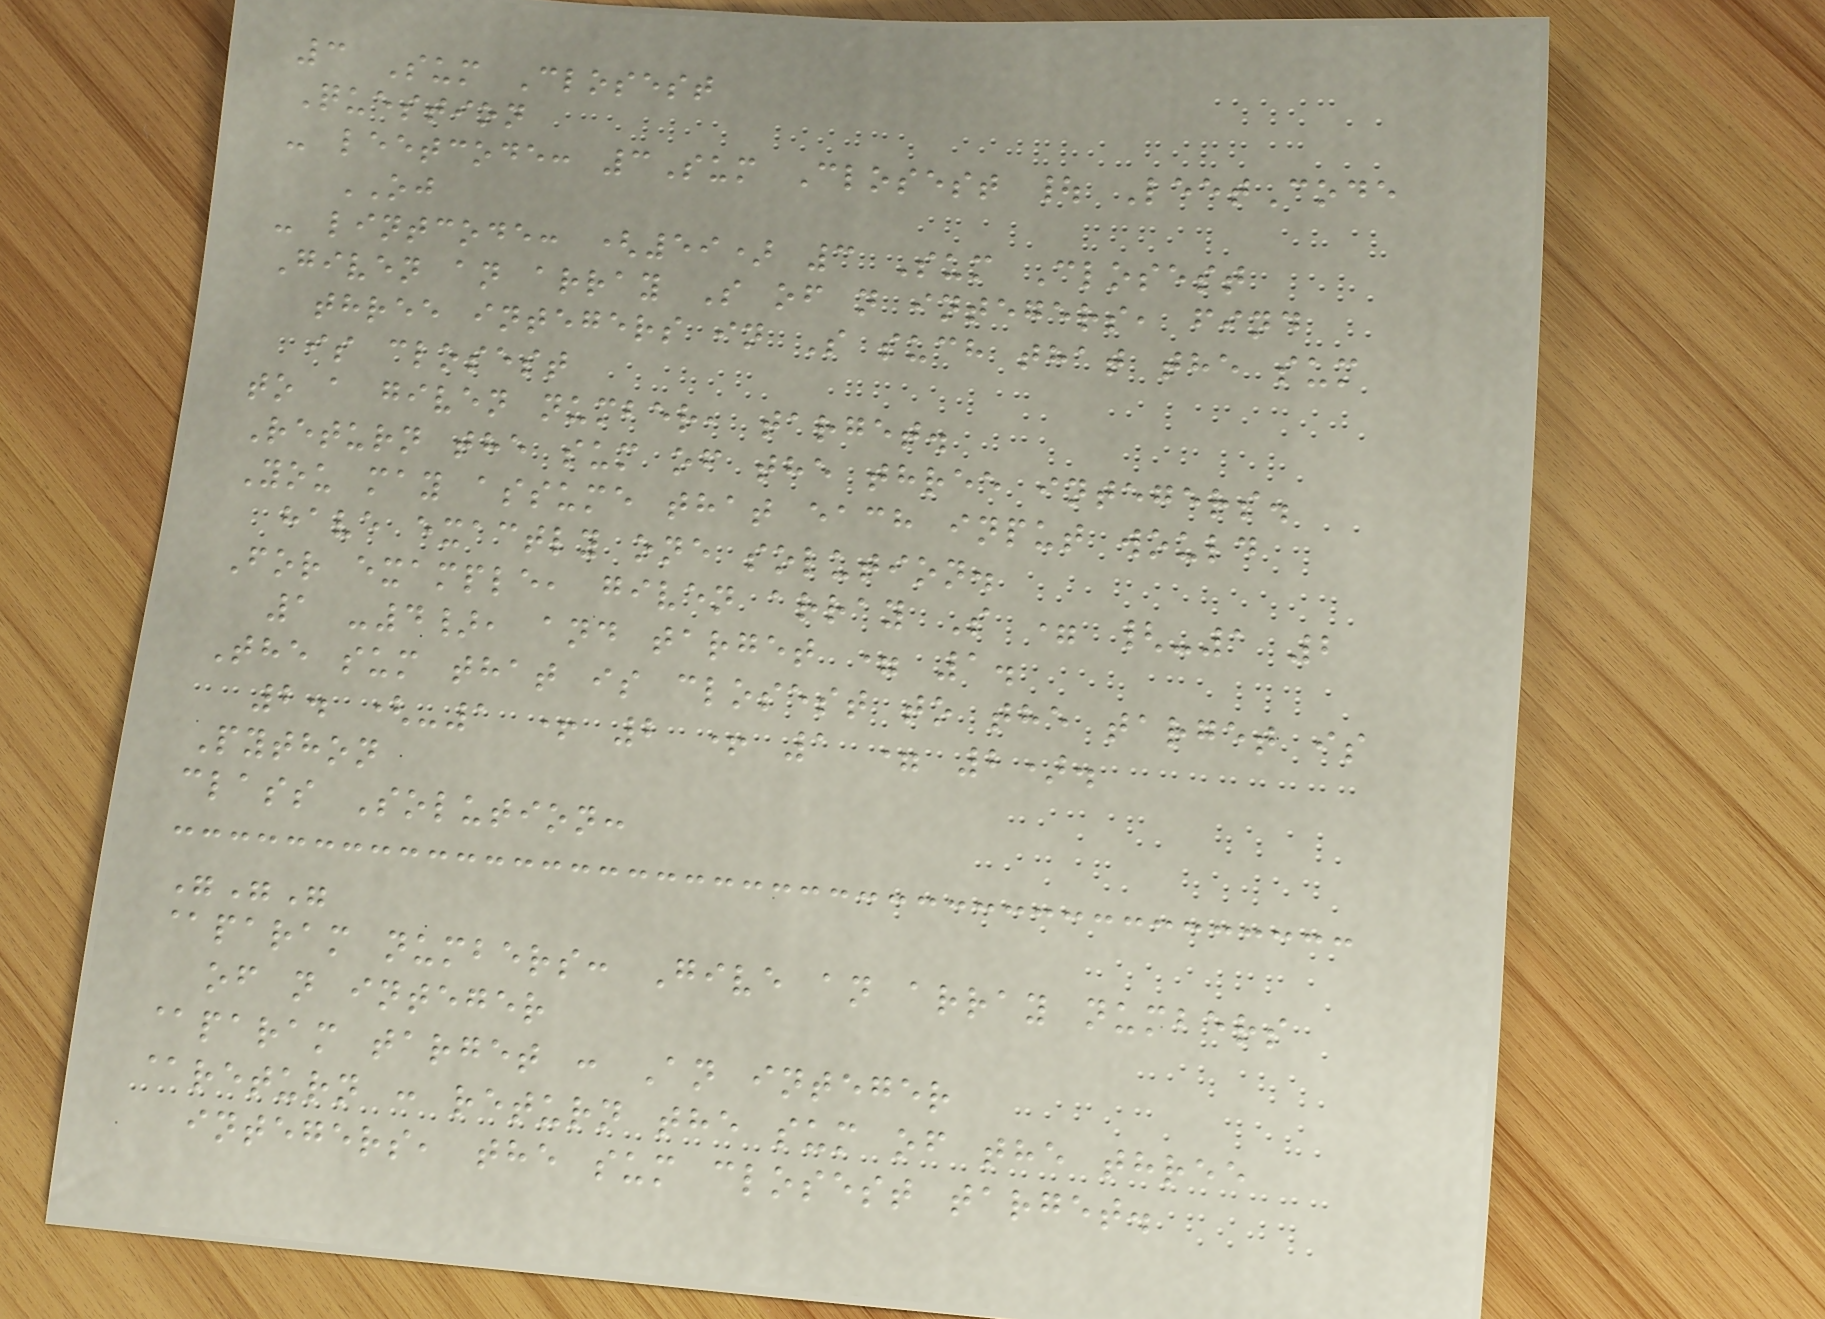3 Sum Closest
Question
- leetcode: 3Sum Closest | LeetCode
OJ
- lintcode: (59) 3 Sum Closest
Given an array S of n integers, find
three integers in S such that the sum
is closest
to a given number, target.
Return the sum of the three integers.
You may assume that each input would
have exactly one solution.
For example, given array S = {-1 2
1 -4}, and target = 1.
The sum that is closest to the target is
2. (-1 + 2 + 1 = 2).
Python
class Solution:
"""
@param numbers: Give an array numbers
of n integer
@param target : An integer
@return : return the sum of the three
integers, the sum closest target.
